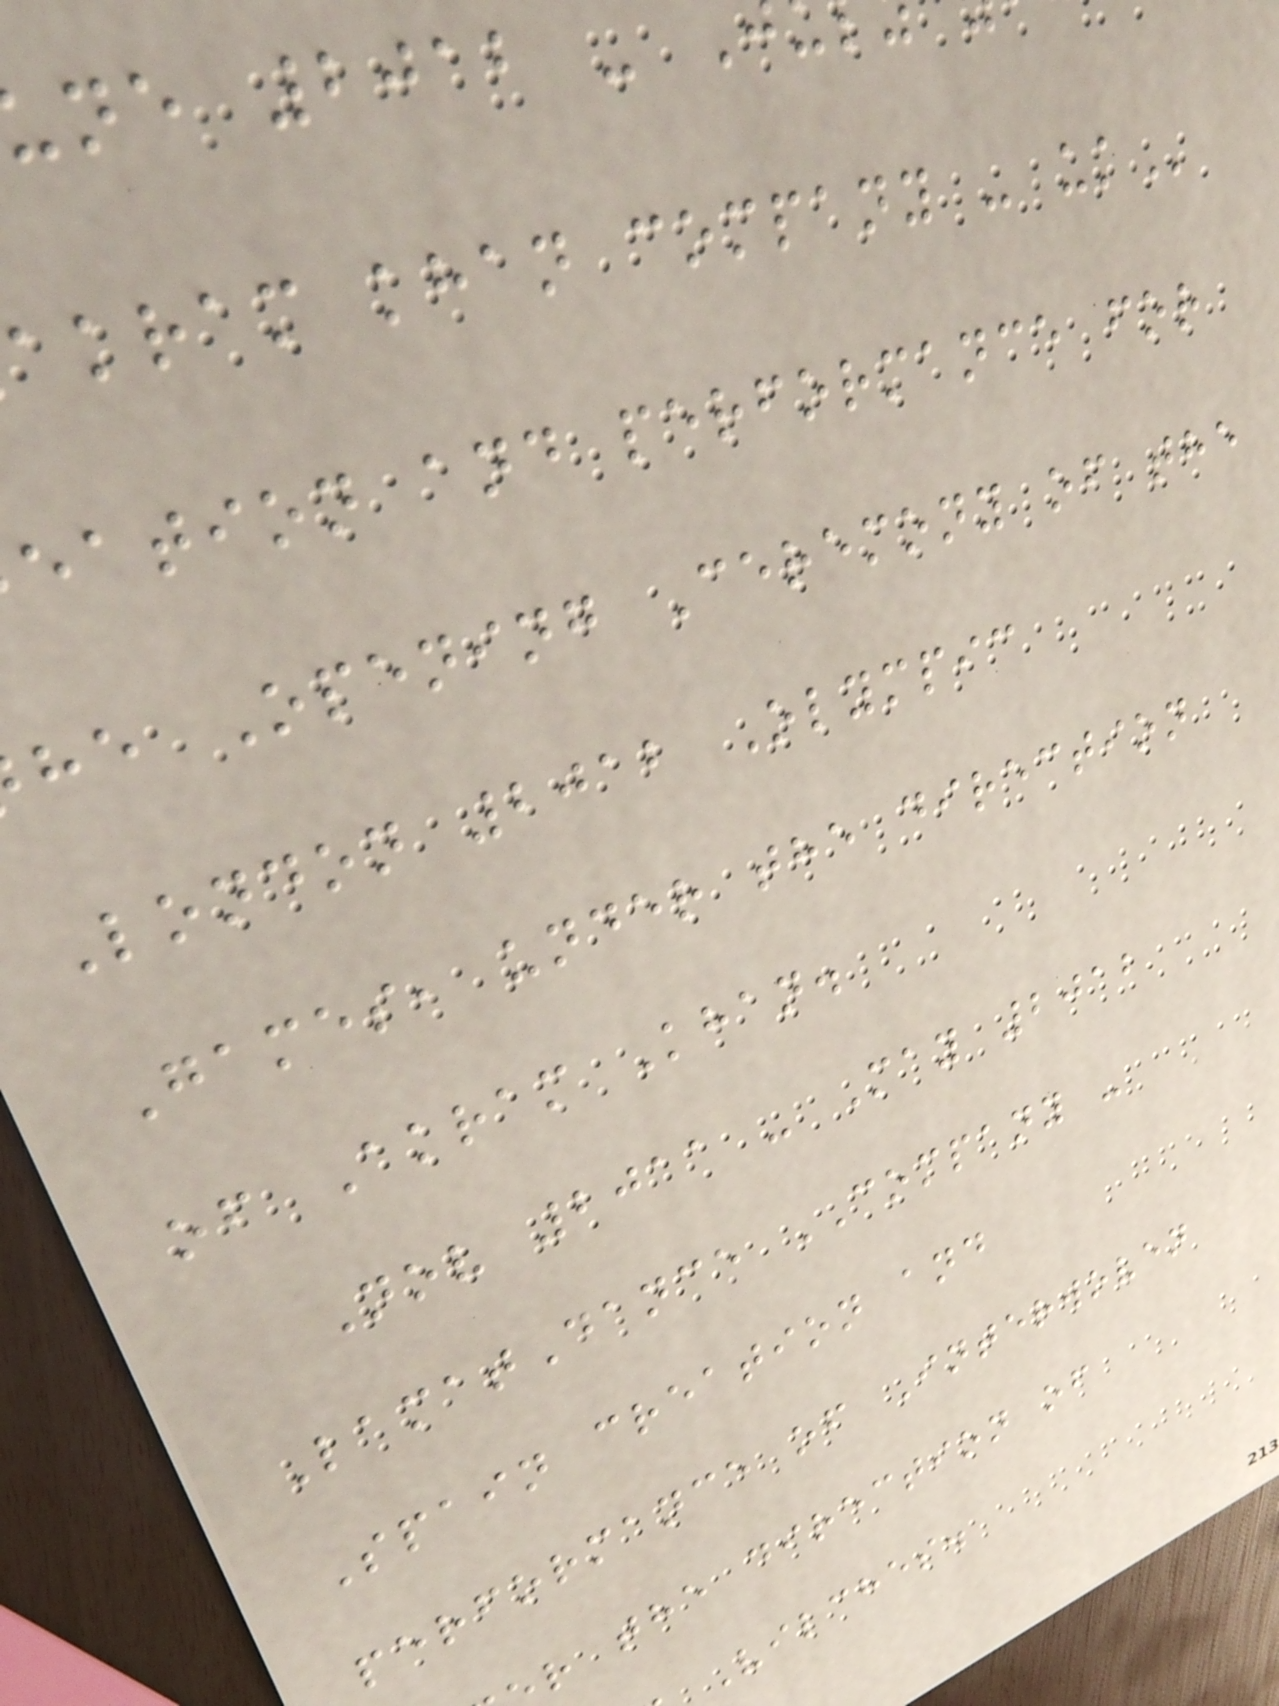ne 2012 -
akram khan company -
eation and performance for
he Opening Ceremony of the
London 2012 Olympic
Games, under the direction
of Akram Khan.
Nov 2011 - May 2012
LamatDance COMPANY -
Spain creation and
performance of Interwoven
r the direction of
Vilches.
